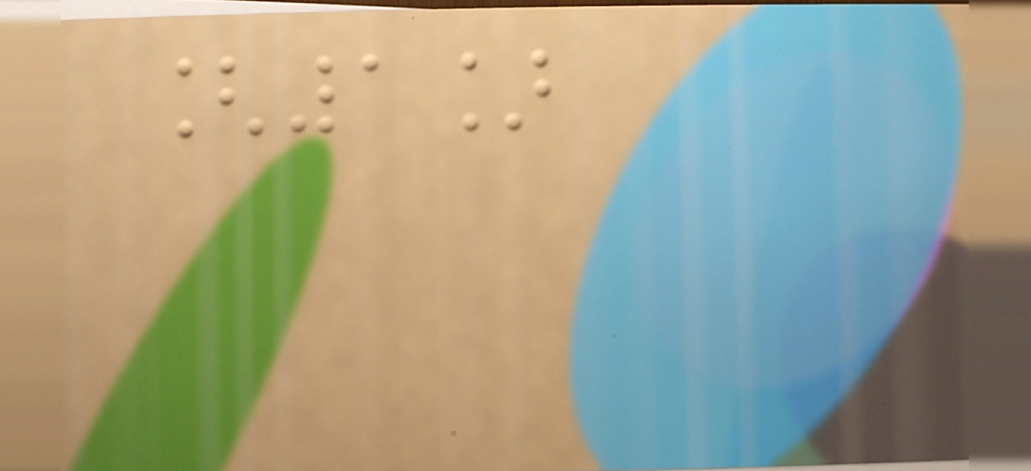[1]
